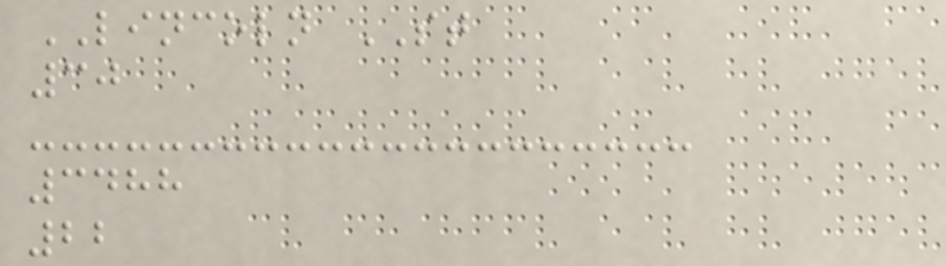LINCOLN ST
30
3488
22
